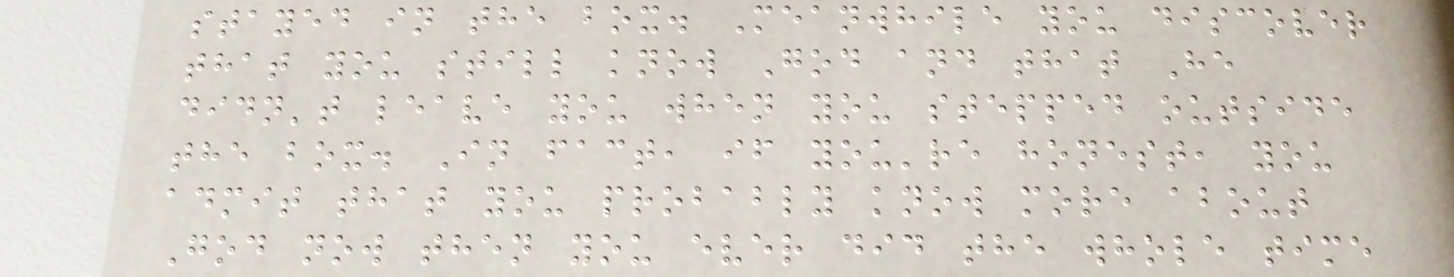stayed in the box. Meanwhile you discover
that you still know God and that He
didn't leave you when you stepped outside
the box. In fact, if you're honest, you
admit that you probably know more about
God now then you ever did the whole time
